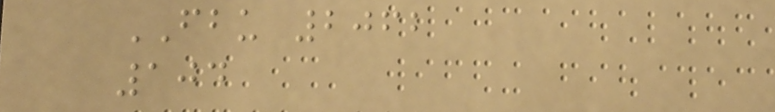FBU 2062
104
